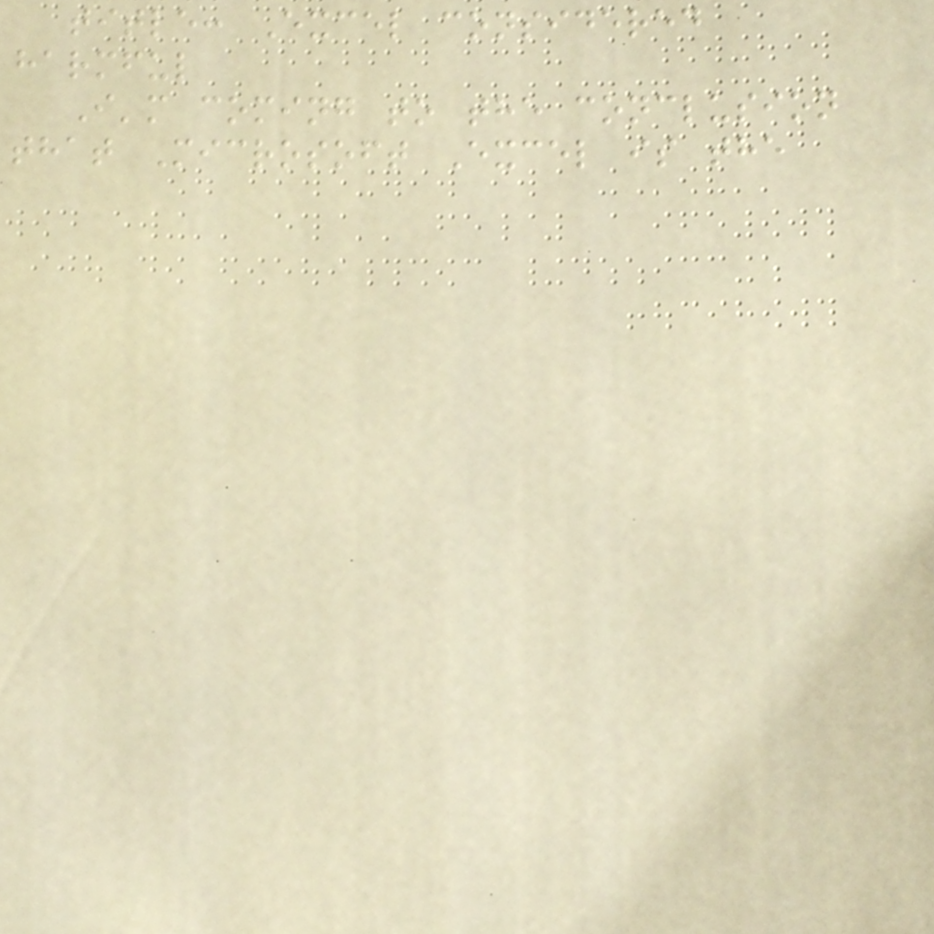title: Excel considered
harmful
I'm coming to the conclusion
that Microsoft Excel is the
